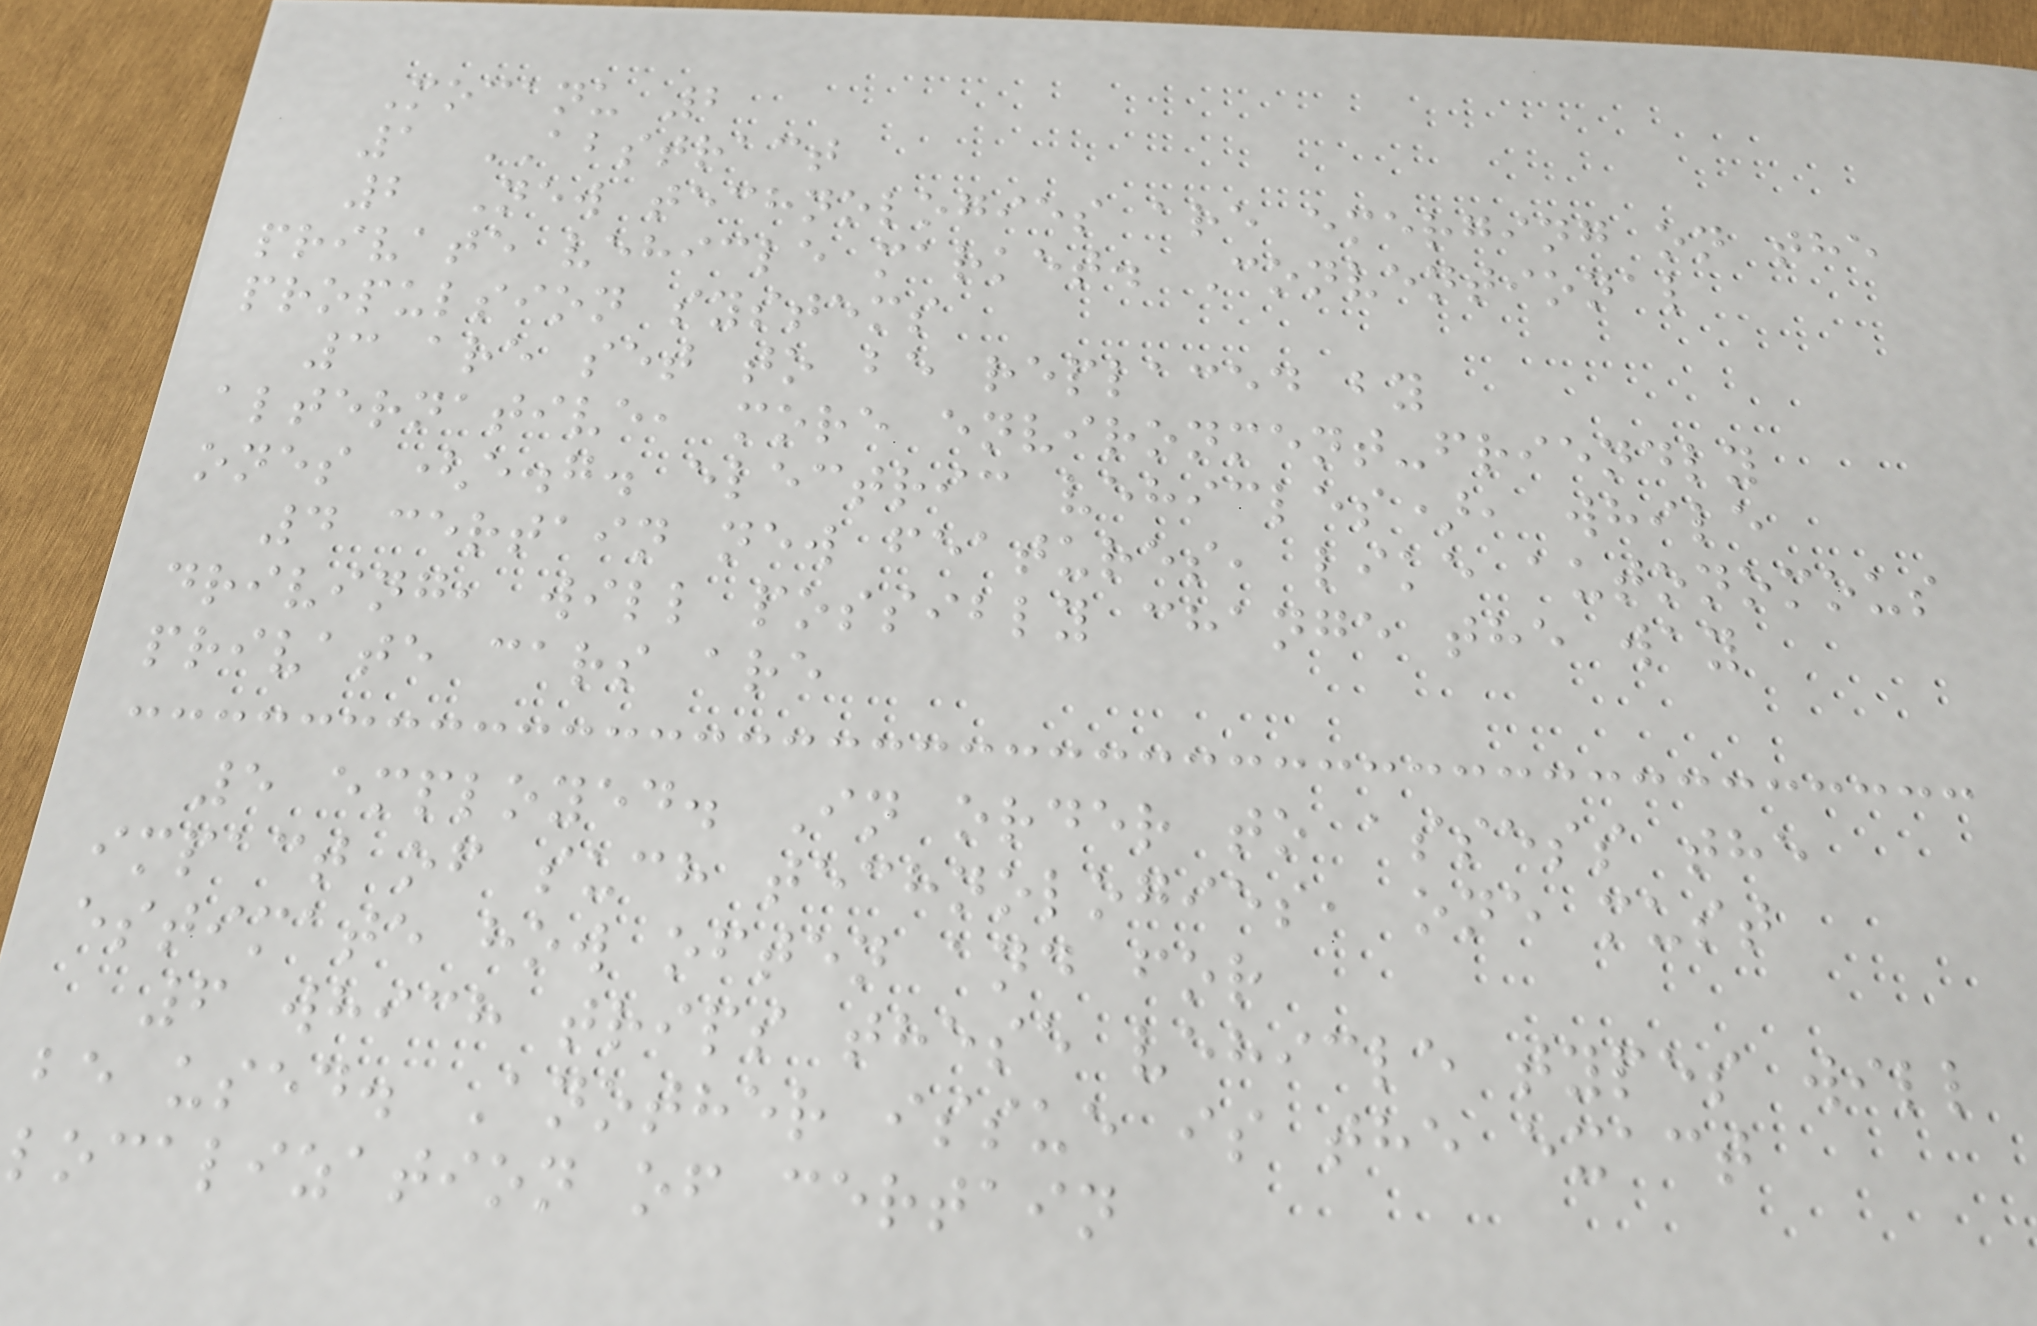Mocanu 2
1 ABSTRACT
2 New technologies are emerging on the
private vehicle market. Conventional
propulsion systems
3 are set to be replaced by
alternative, more environment-friendly
ones (e.g. electric vehicles), while
4 certain new features, like autonomous
driving, will possibly change the way
private cars are
5 employed. In order to assess the
impact of such technologies, one must
estimate how often and for
6 which trips these vehicle types will
be used. Another issue is the exact
localization of certain
